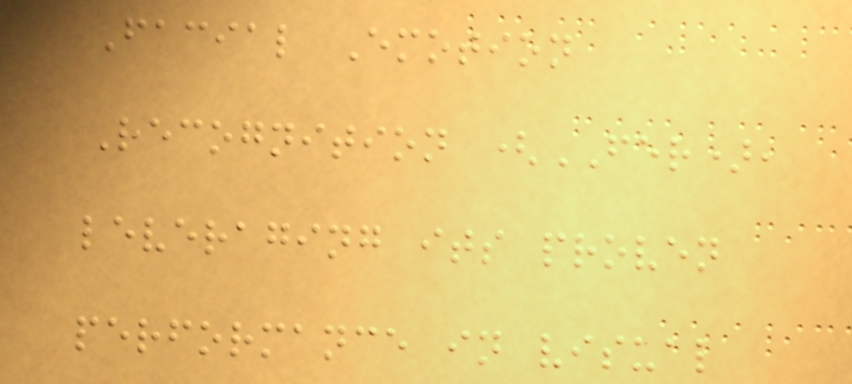Facial Emotion
Recognition (FER),
leveraging its proven
performance in visual
